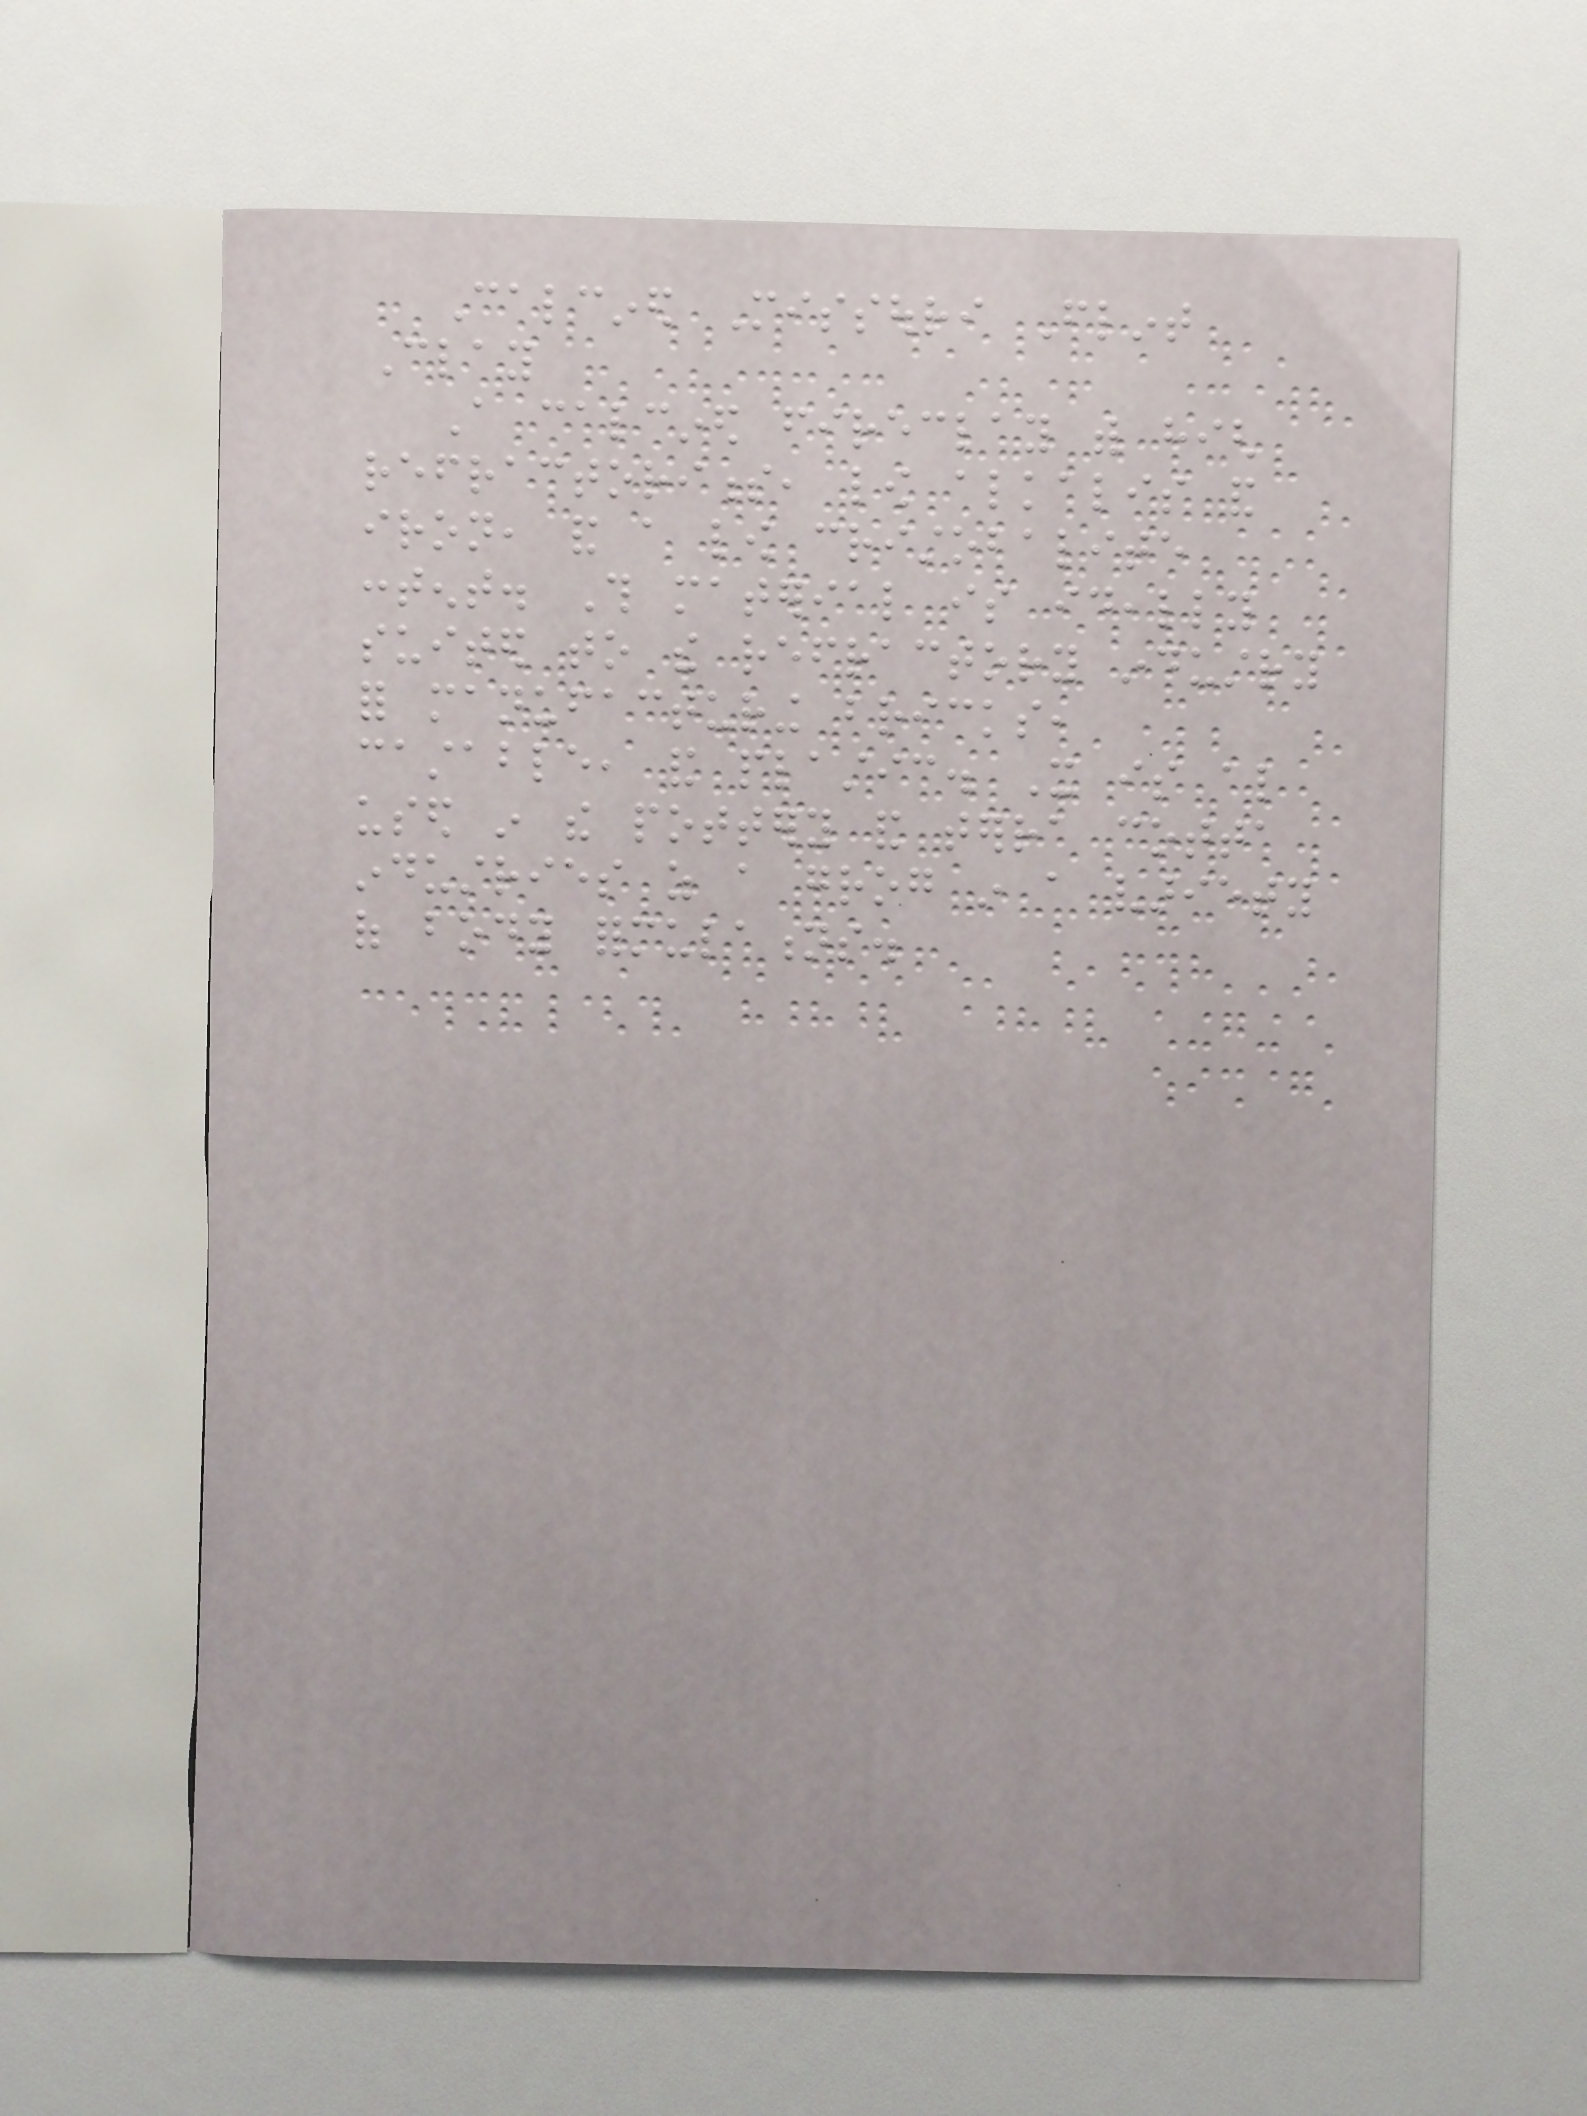Calcined Missouri Flint
Clay
A calcined fireclay with high
refractoriness, low alkalis and
iron, and a low cristobalite
content. This material is ideally
suited to the refractory industry
for manufacturing bricks,
castable, and plastic. It is also
used in the pottery and terra cotta
industries as a grog in a variety
of body formulations.
